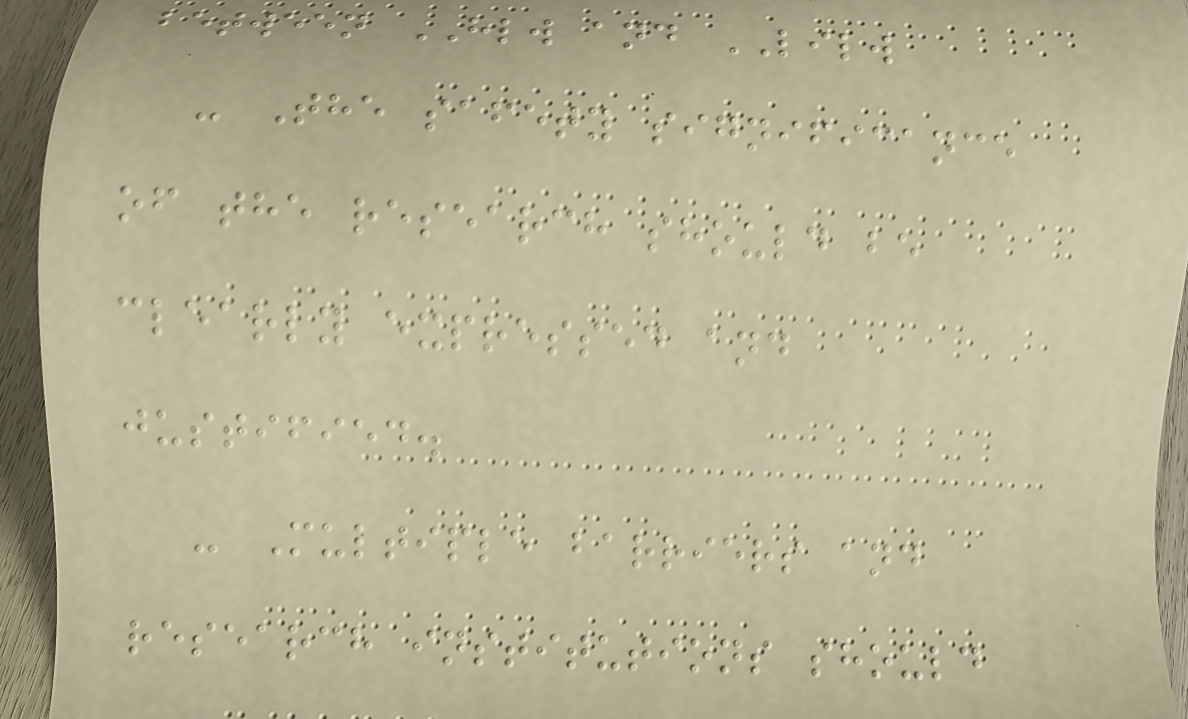between HLW and LILW
- The safety significance
of the research should be
clearly expressed and
justified.
- Multiple barriers and
research institutions should
